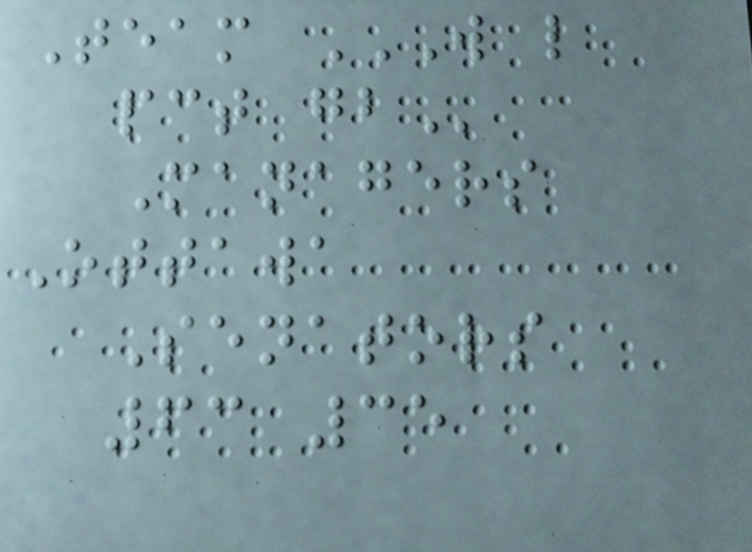Team W L
PCT GB
Managers
Ottawa
Senators
63 35
